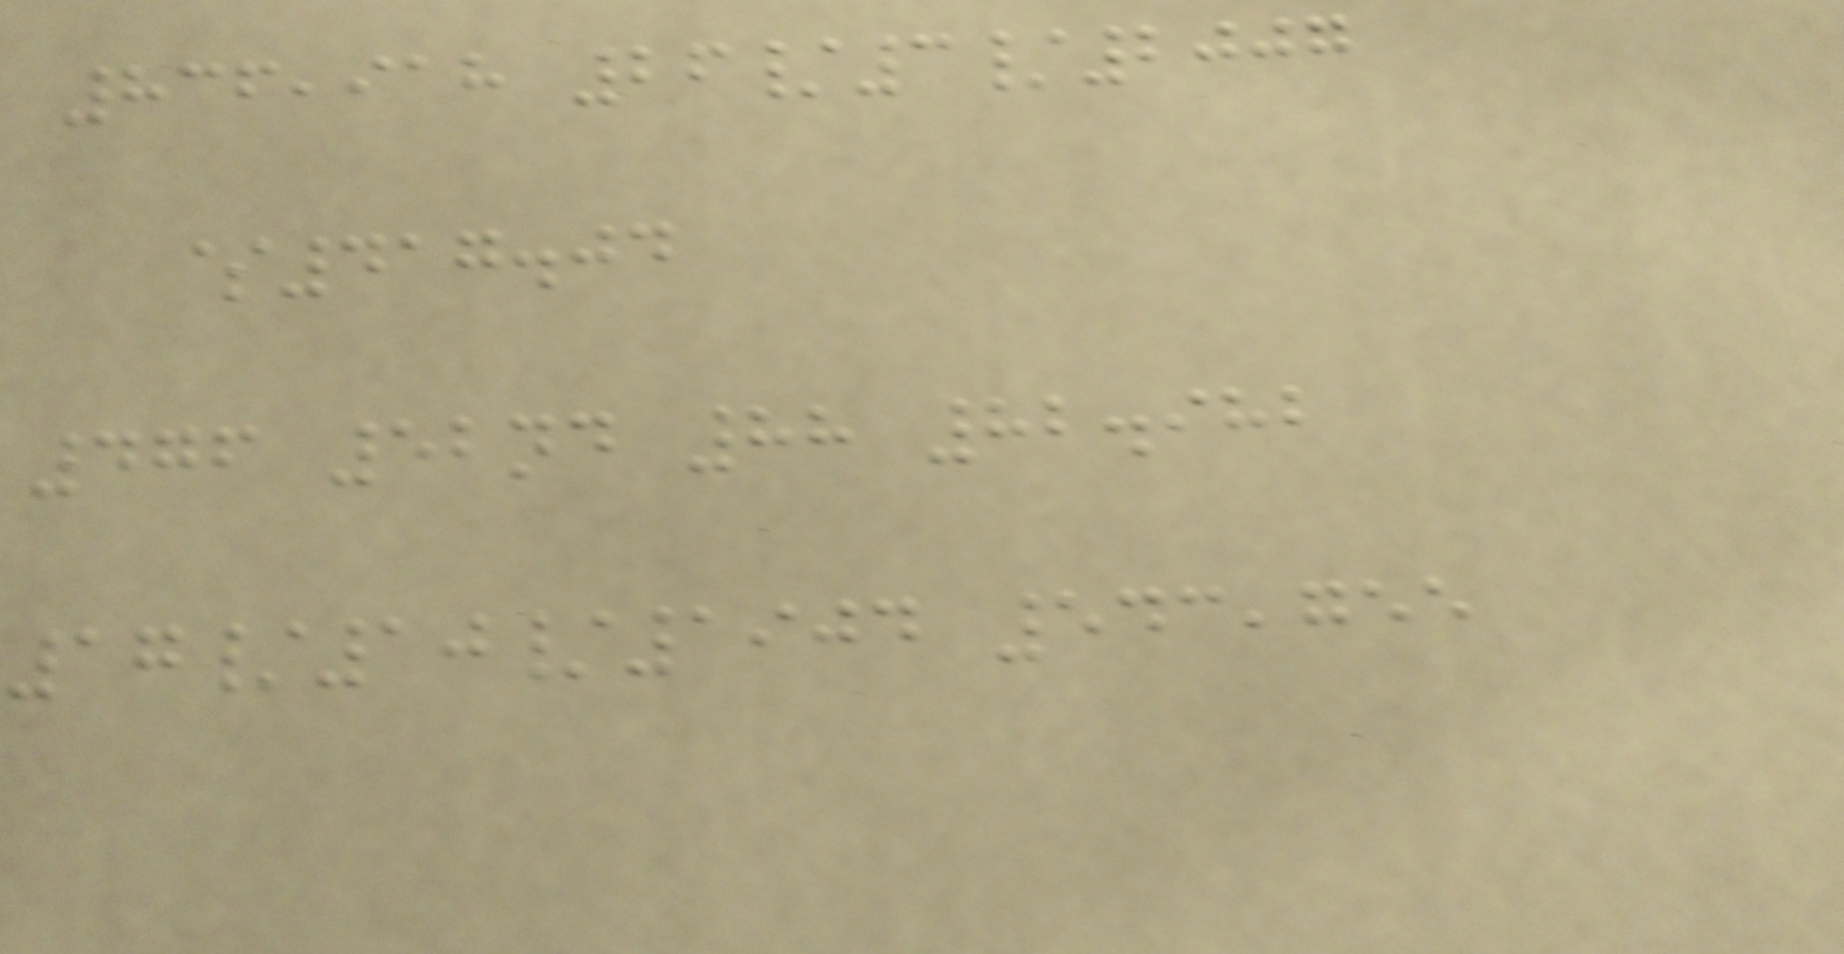836,918 26/3/2007
$417.04
476 52nd 88 82.982
17/10/1904 543,755
